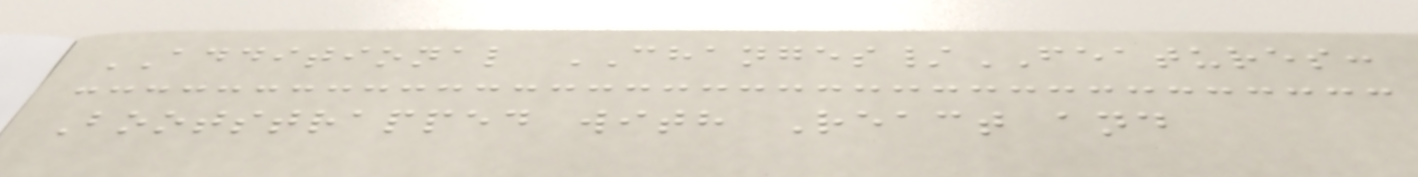ADDITIONAL CHANGES/FEATURES:
Bootstrapped with React and
